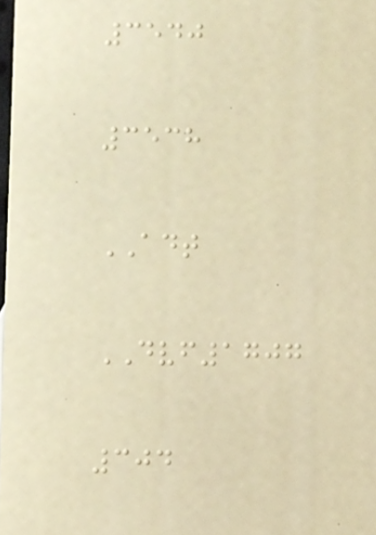3540
3538
ADT
DVF1707
304
